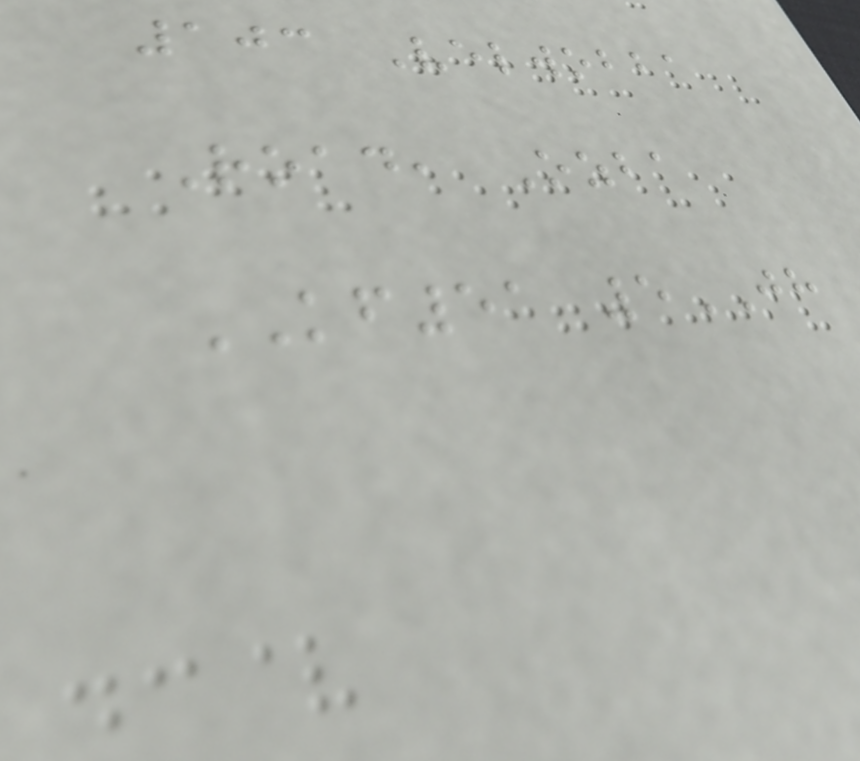103 Velwobba
Road, Ozba
KF51 5JH
